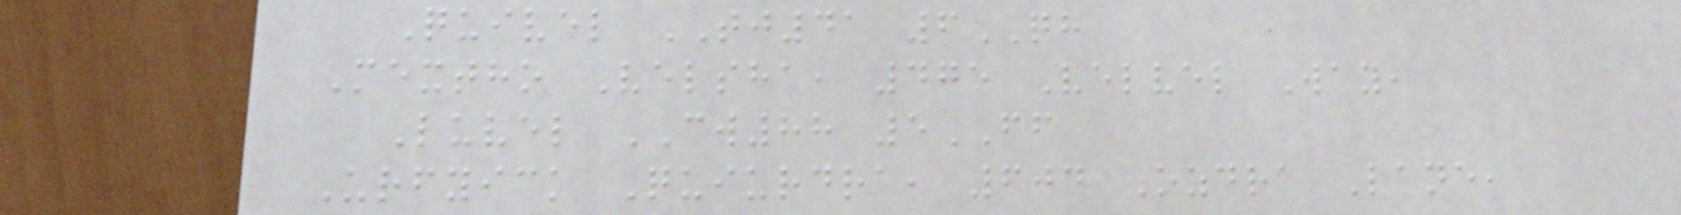Quivel TJ41 6QH
Mextho Velsha, 475 Velvel Way,
Luvel CW88 5FF
Urfyick Quiurdra, 604 Ozdra Lane,
